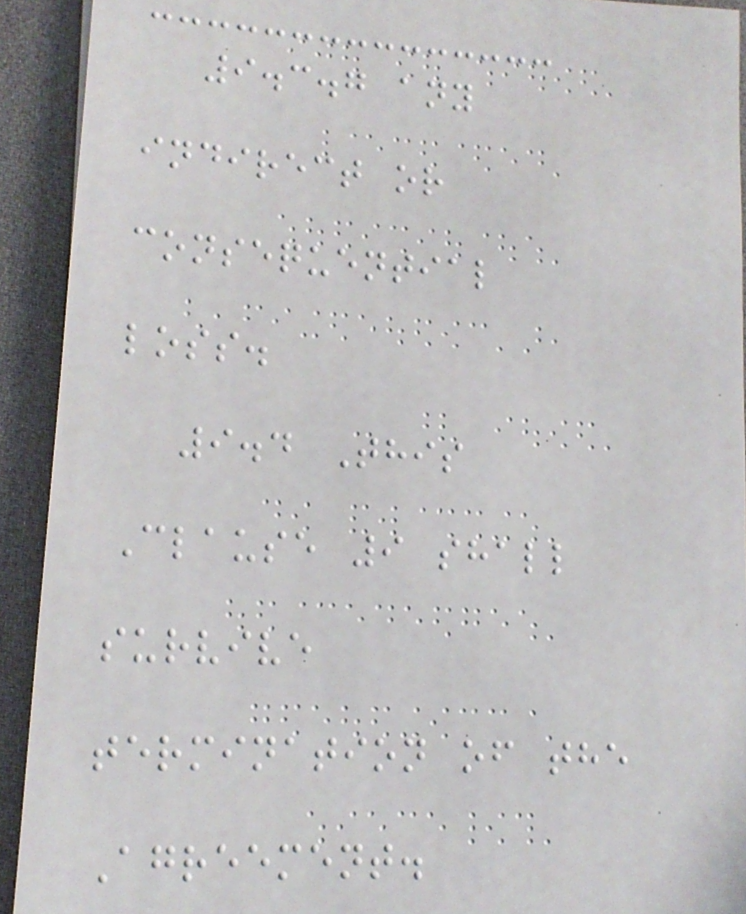9.3.7 any
indirect or
consequential
loss.
9.4 This
Clause 9 shall
survive
termination of the
Agreement.
